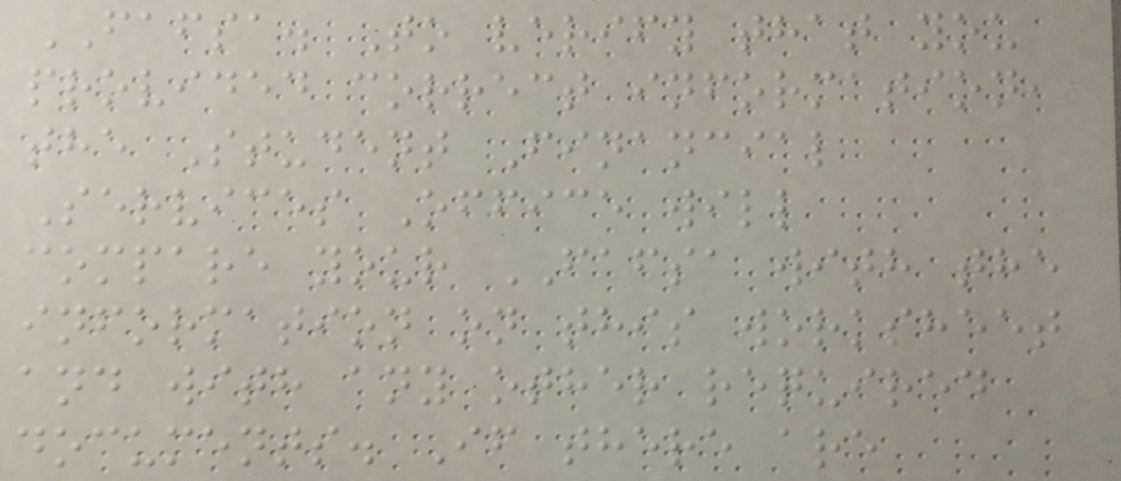FAFSA. To verify that you
provided correct information,
the Student Financial
Services Office will
compare your FAFSA with the
information on this worksheet
and with any other required
documents. If there are
